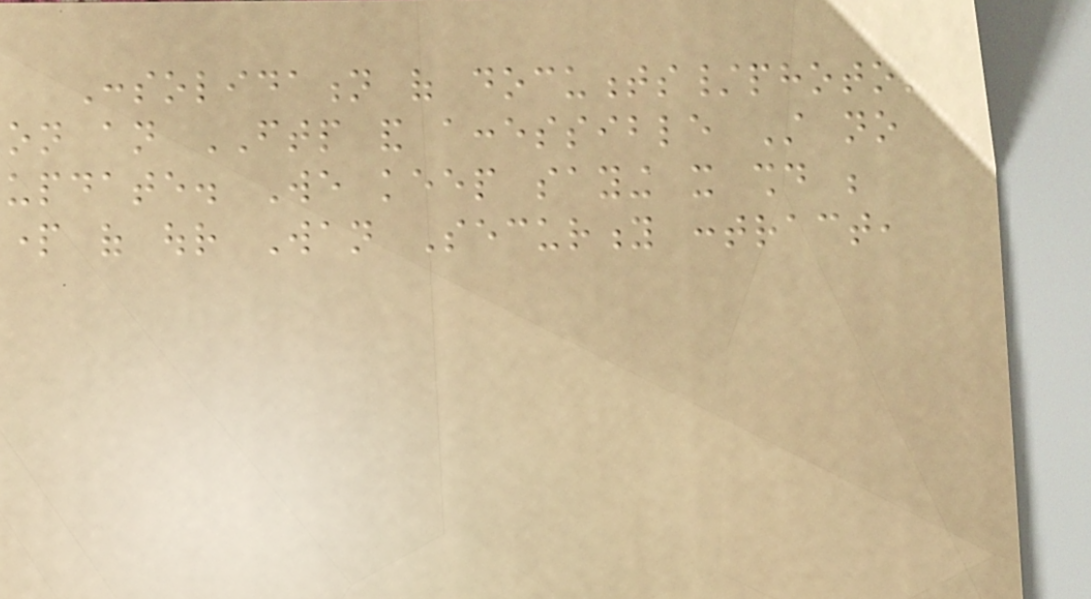Consolidation of documents/photos
on an FTP and accessible Still no
update. We keep saying it should be
part of our Wan Security contract,
